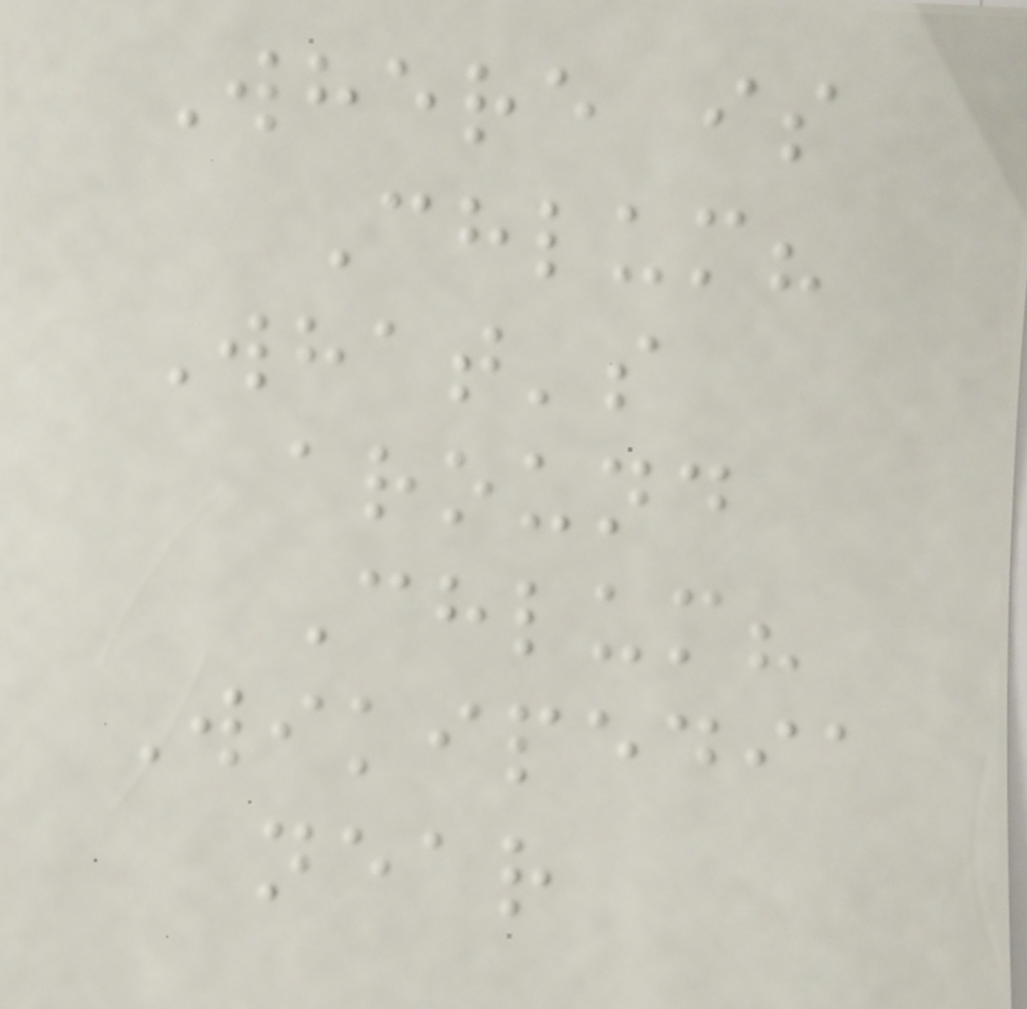Where is
Chlum?
What's
around
Chlum?
Wikipedia
near
